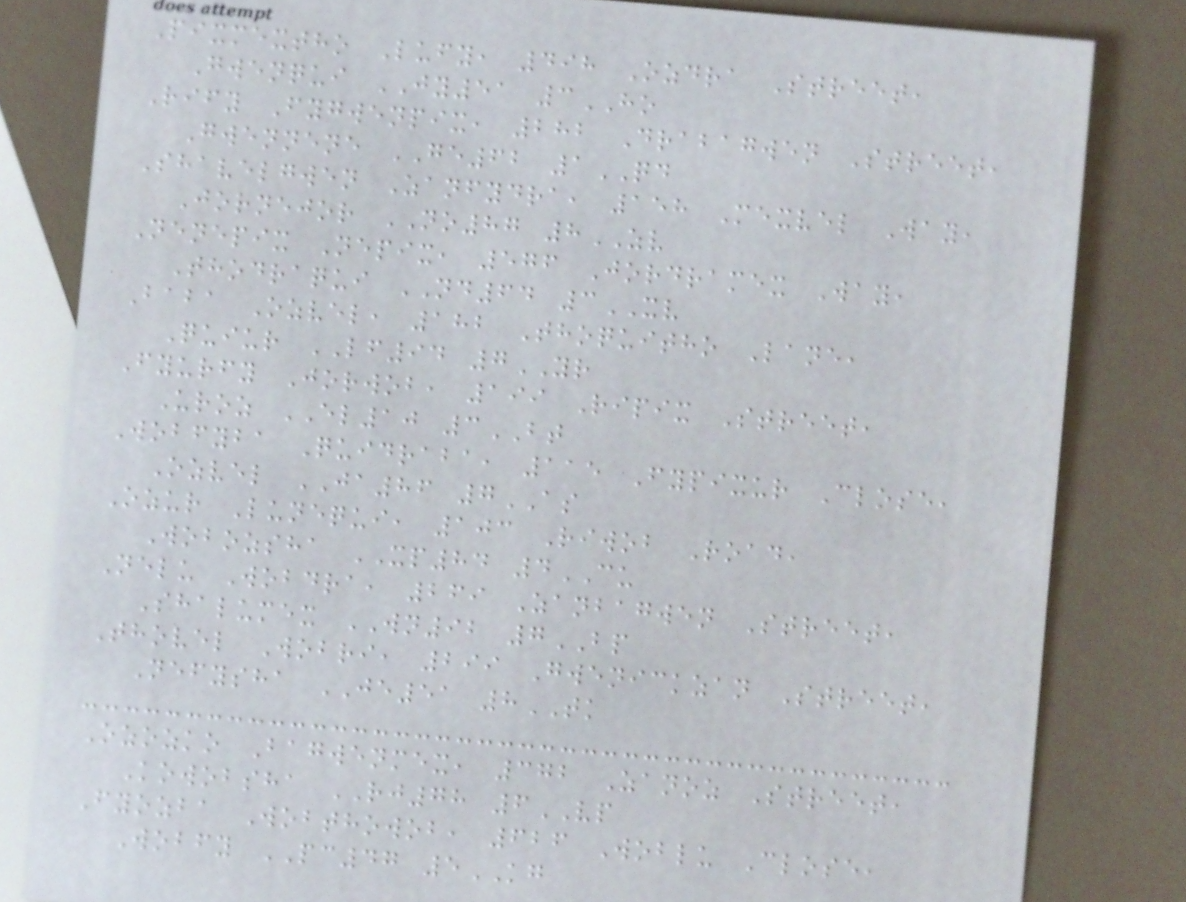Pixmextho Lufy, 498 Ozdra Street,
Gwenqui JY51 3HO
Rify Fygwenpix, 282 Drabagwen Street,
Gwennene GE62 1QD
Shavelgwen Zanfydra, 158 Mexvel Way,
Jornejor NO87 8ZV
Nenepix Nepix, 576 Jordramex Way,
Thodraqui ND64 3XV
Baba Ozvel, 182 Thoquitho Lane,
Quiur LF94 7YR
Fyurfy Jorwob, 199 Ripix Street,
Uroz EL10 3BT
Wobfyba Quidraba, 115 Fypixur Close,
Ozvel JA86 7AS
Ozur Lunequi, 103 Riwob Road,
Wobozsha XP84 4CU
Nelu Wobdra, 269 Zanbagwen Street,
Shalumex WN92 7BP
Thovel Wobri, 299 Gwenickzan Street,
Nefysha JE51 8TK
Ozozko Bagwenmex, 372 Zanoz Street,
Kowobsha RJ78 6VP
Fyozba Wobthowob, 626 Woblu Close,
Wobfy PC47 5KG
